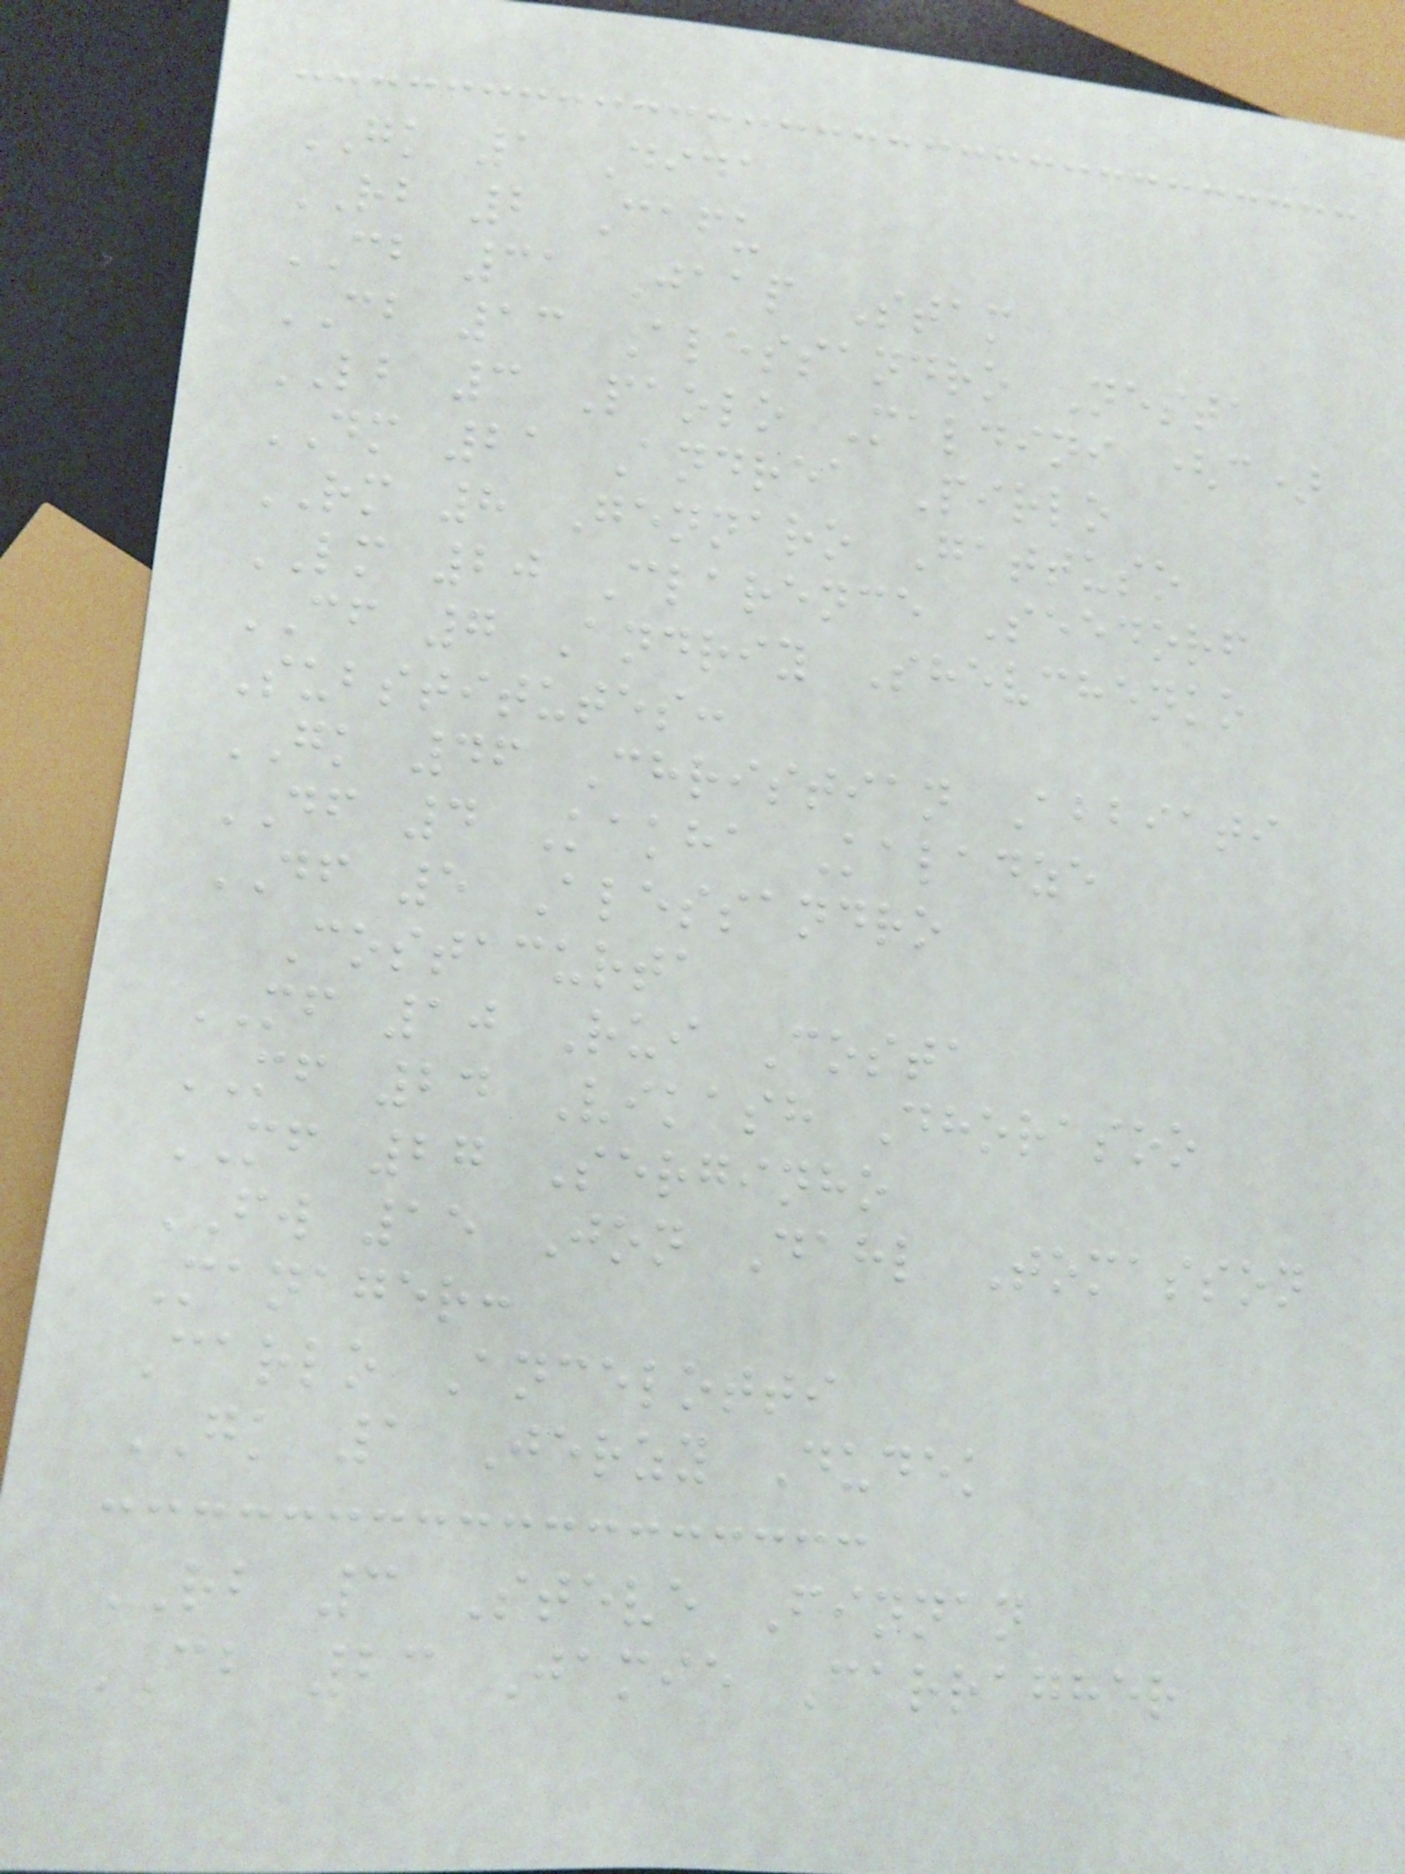GK 1 Dida
RB 2 Cafu
CB 31 Jaap Stam
CB 13 Alessandro Nesta
LB 3 Paolo Maldini (c)
DM 21 Andrea Pirlo
RM 8 Gennaro Gattuso
LM 20 Clarence Seedorf
CF 7 Andriy Shevchenko
Substitutes:
GK 46 Christian Abbiati
DF 4 Kakha Kaladze
DF 5 Alessandro
Costacurta
MF 10 Rui Costa
MF 24 Vikash Dhorasoo
MF 27 Serginho
FW 15 Jon Dahl Tomasson
Manager:
Carlo Ancelotti
GK 1 Jerzy Dudek
RB 3 Steve Finnan
CB 23 Jamie Carragher
